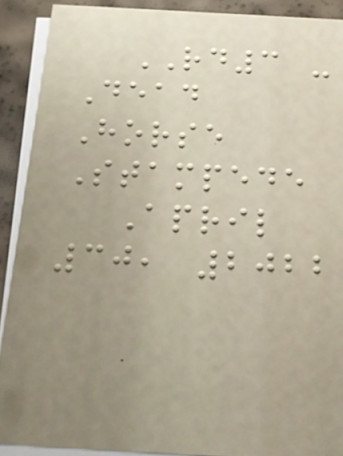RD3 -
Dead
Horse
Stampede
April
30, 2022
